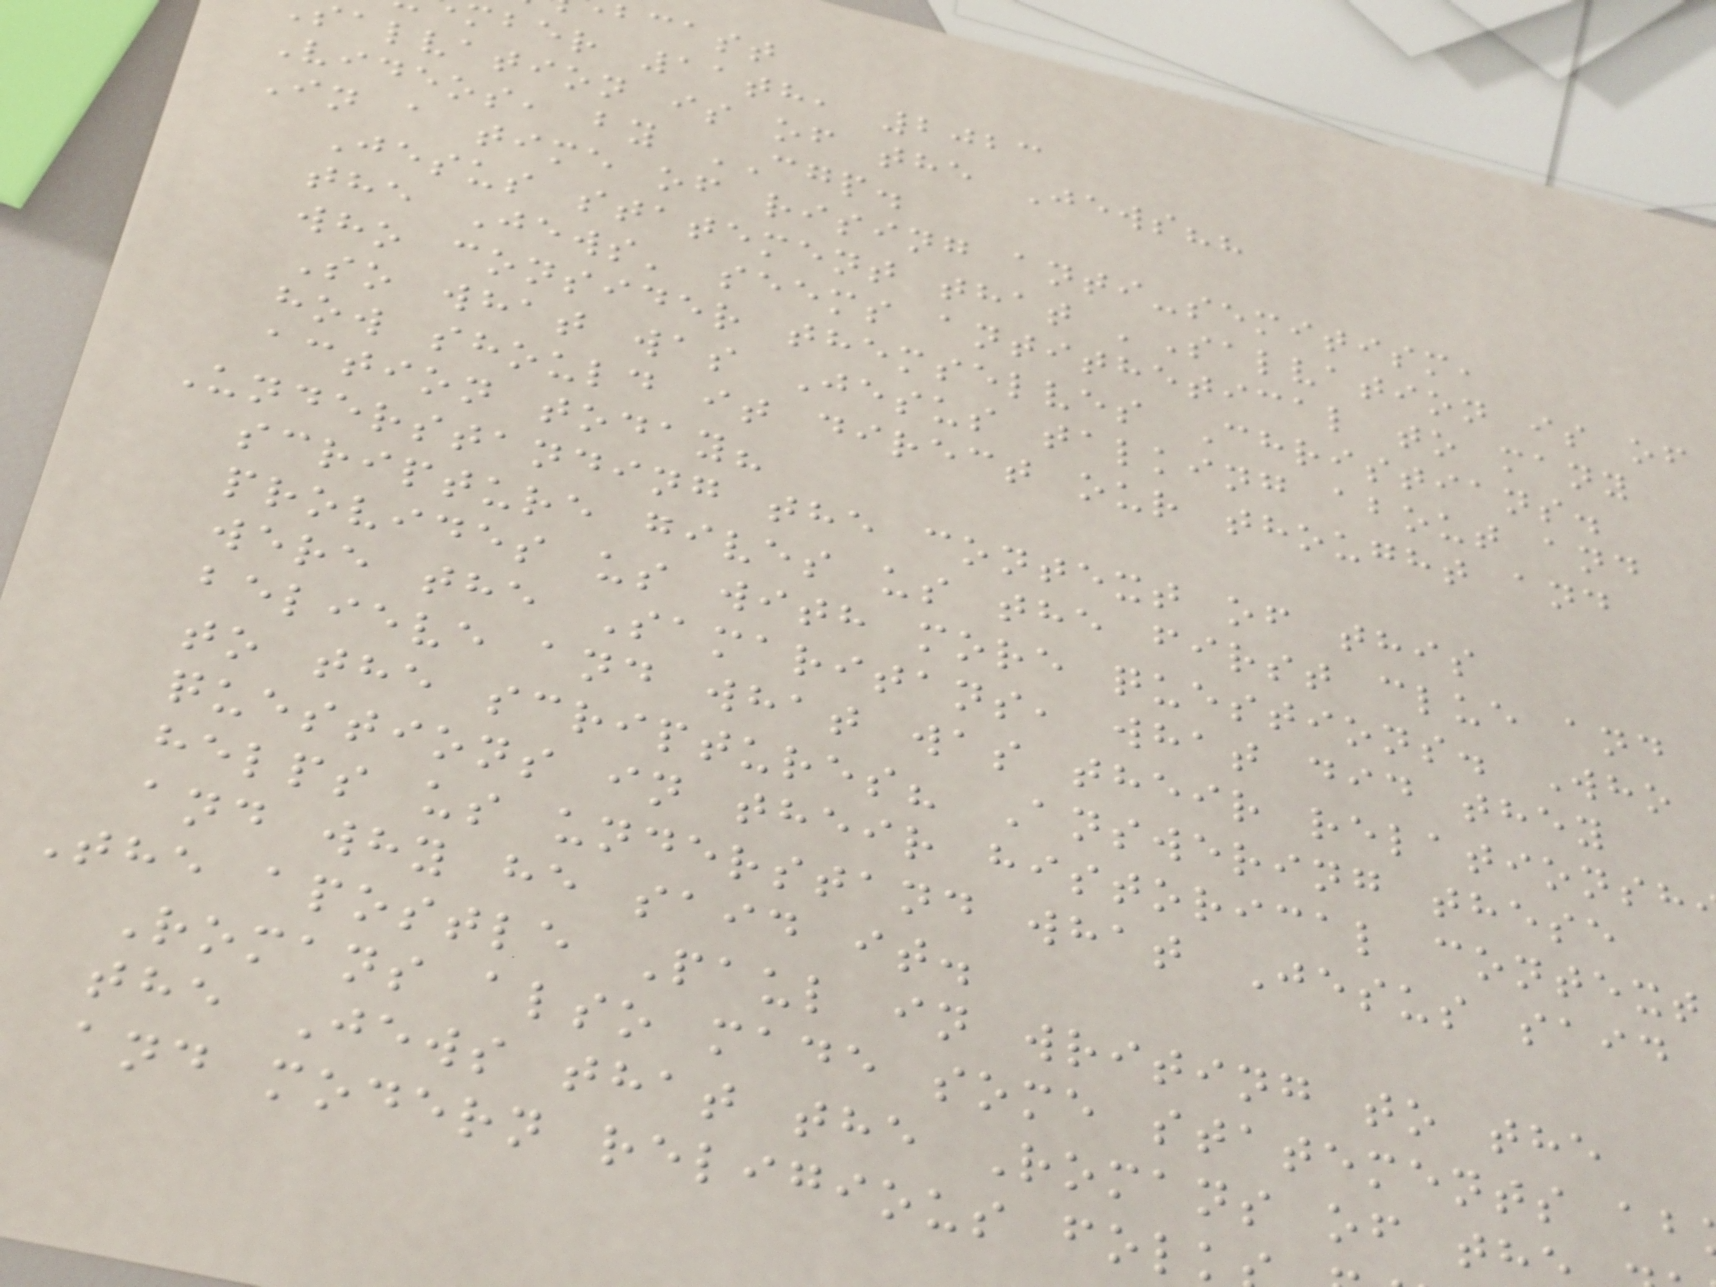bcast
mber 11th, 2023
alvation is of the Jews??
Videos, by CGP.
In a time of rising anti-semitism,
Jesus statement that 'Salvation is of
the Jews' seems antithetical to many
who consider themselves Christians.
So what was Jesus talking about and
how should it direct our thought and
action today?
Understanding the context of this
scripture gives us the first clue and
provides us with more questions. Who
were the Samaritans, what did they
believe and what was their relationsh
to the scriptures? Answering these
questions in their historical context
helps us understand what Jesus said
and why he said it.
The apostle Paul in writing to the
Romans also made some statements ab
the Jews that the Romans of th
and modern religious fol
